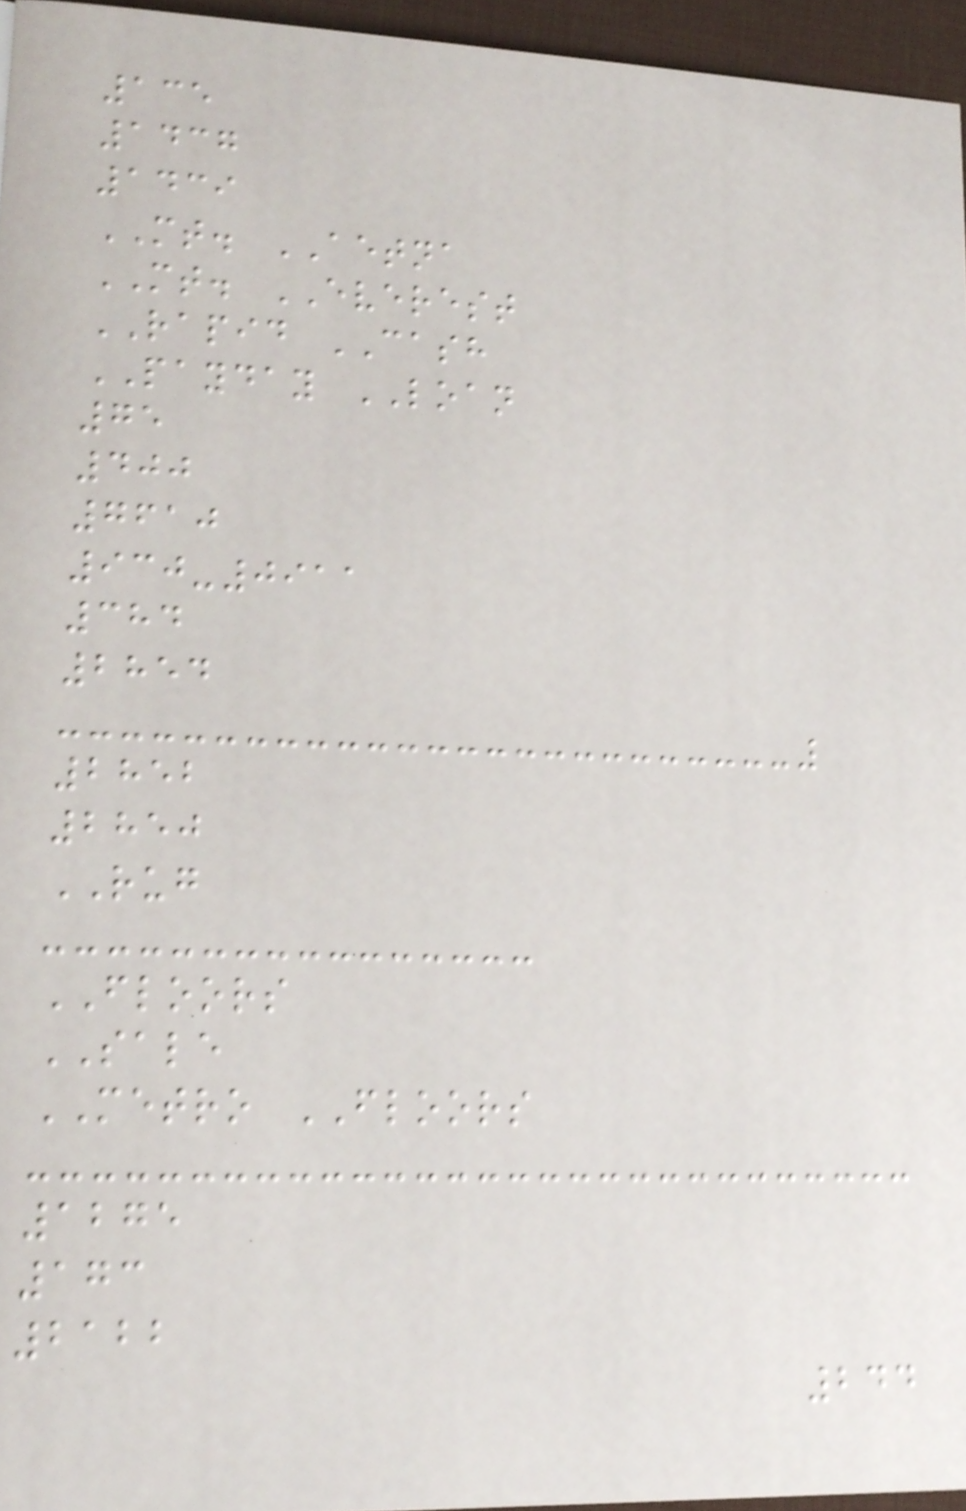135
1437
1439
MT. AETNA
MT. EVEREST
RAPID CASH
PAYDAY LOAN
75
400
7610
930-0911
384
2854
2852
2850
RUG
FLOORS
SALE
METRO FLOORS
1275
173
2122
244
